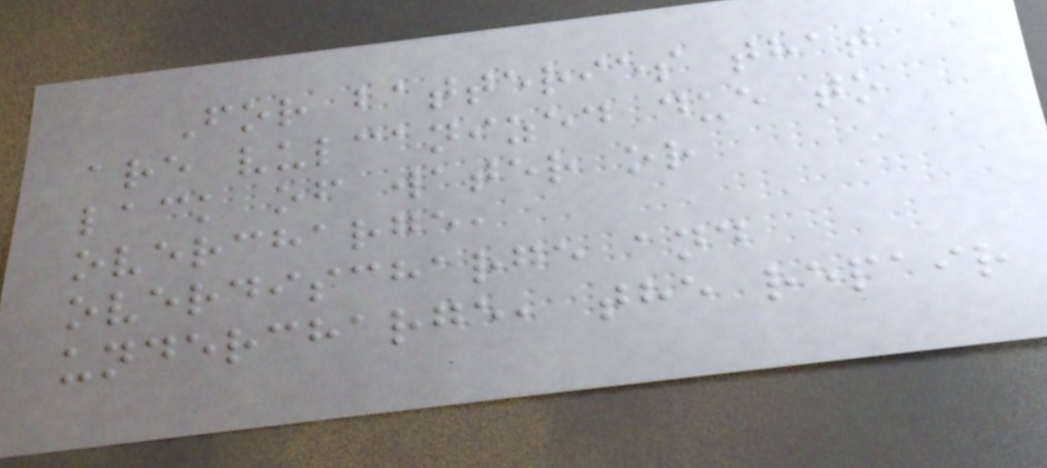For batteries that
are vulcanized due to
lack of water or
overcharge,
overdischarge and
undercharge, the repair
